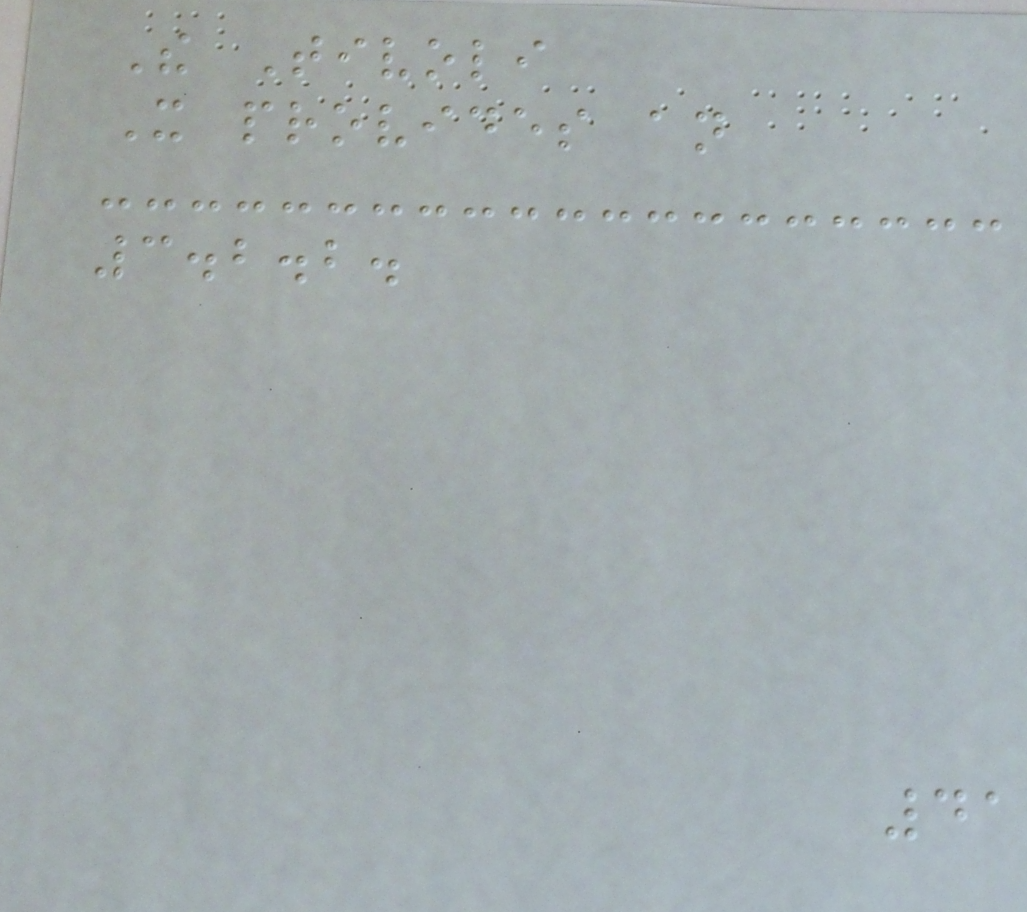The Tivoli
It provides an
3.2.2.
41
